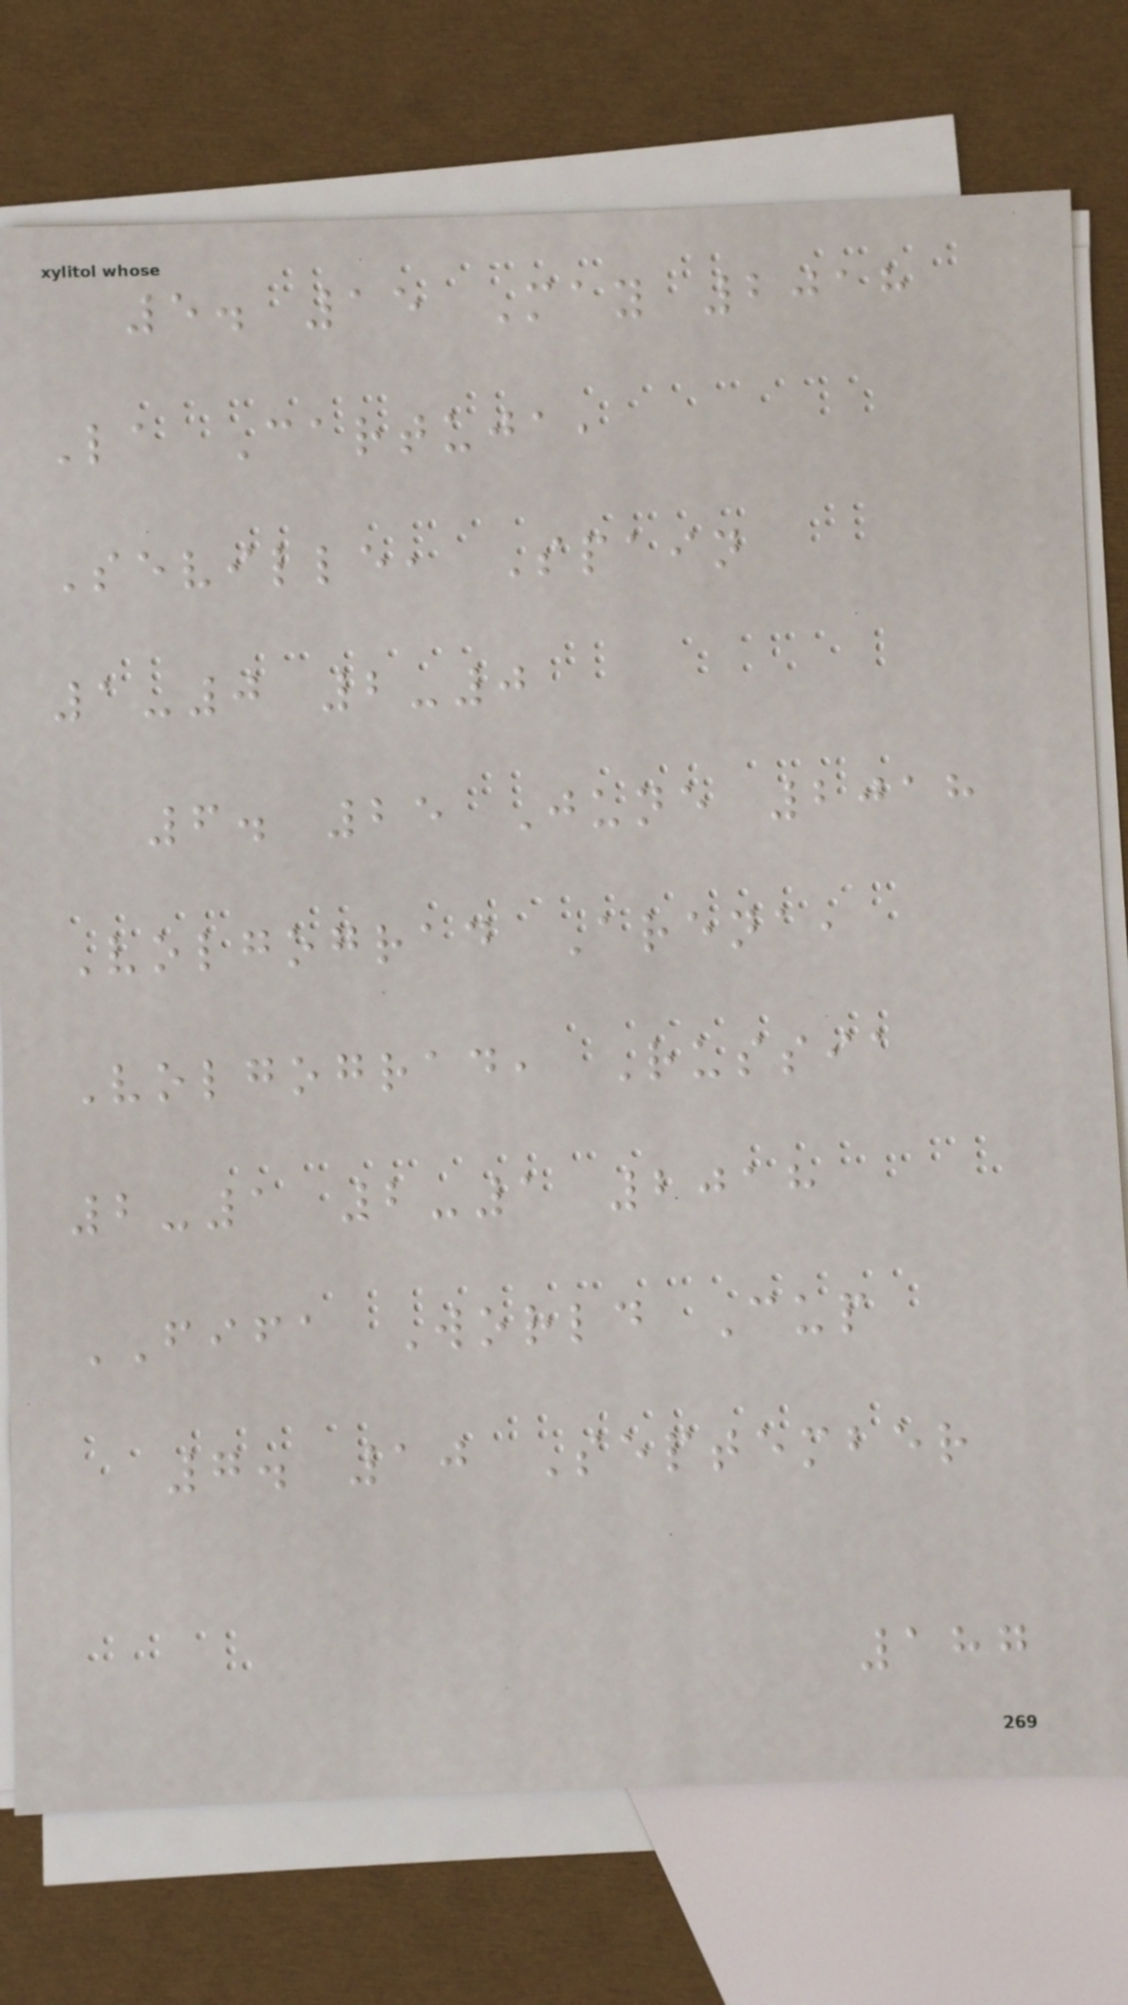5. 15 May 2018
La Cartuja,
Seville, Spain
1-0 2-0
6. 25 June 2018
Volgograd Arena,
Volgograd, Russia
2-1 2-1 2018
FIFA World Cup
7. 10 September
187
